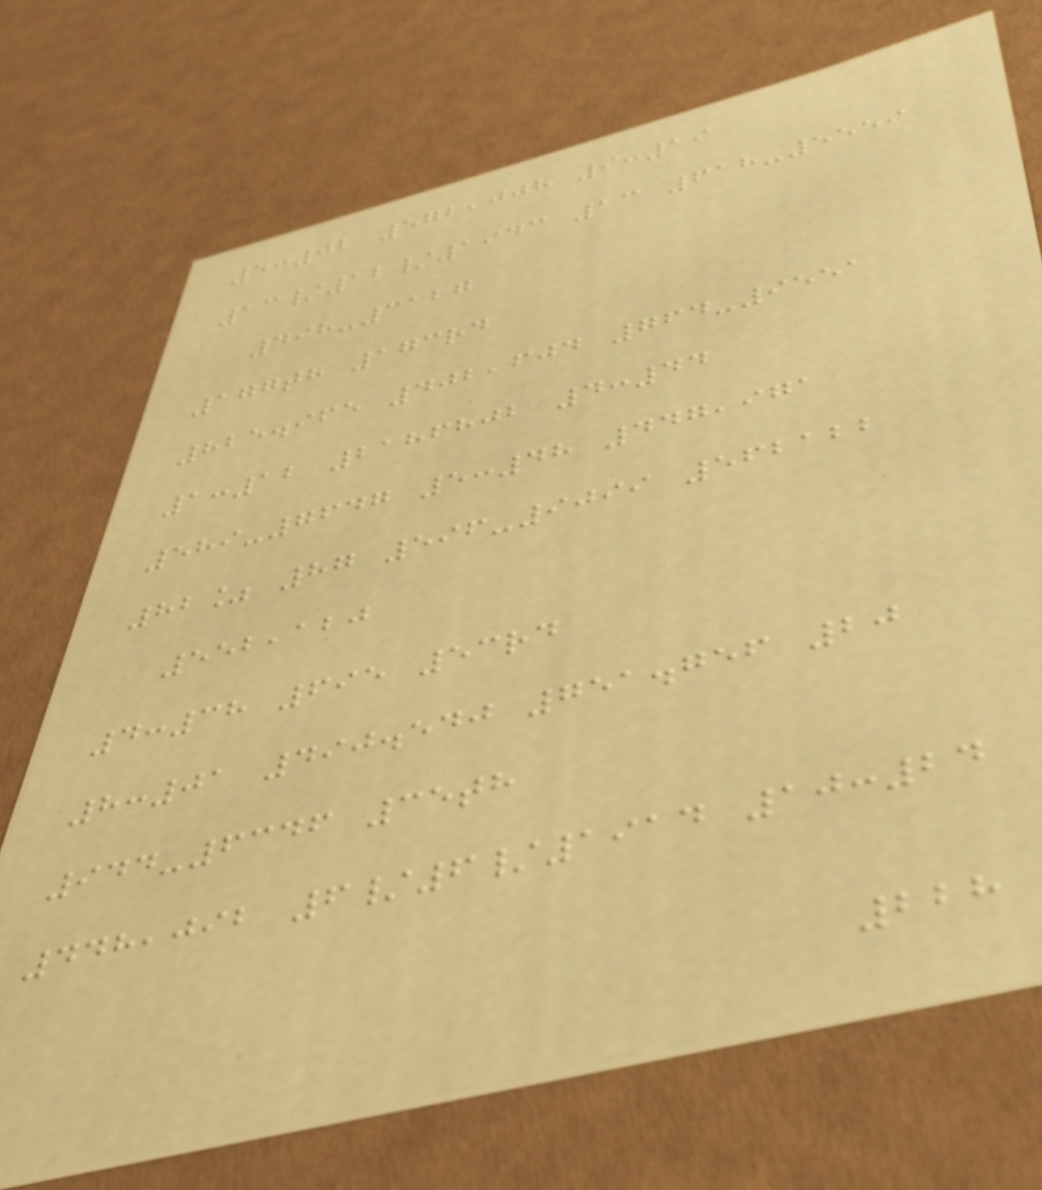5:02 572,008 9:19
13/12/1943 13 618-5559
498-3127
177th 173rd
825.965 402,604 764-9551
1:12 2186802 4:44
589-7647 5:48 447,971
82% 87 596-9099 562122
552,120
4:38 695 53rd
8:01 490.540 751.756 20
944-6346 35th
448,092 6/6/1914 10:24
228
